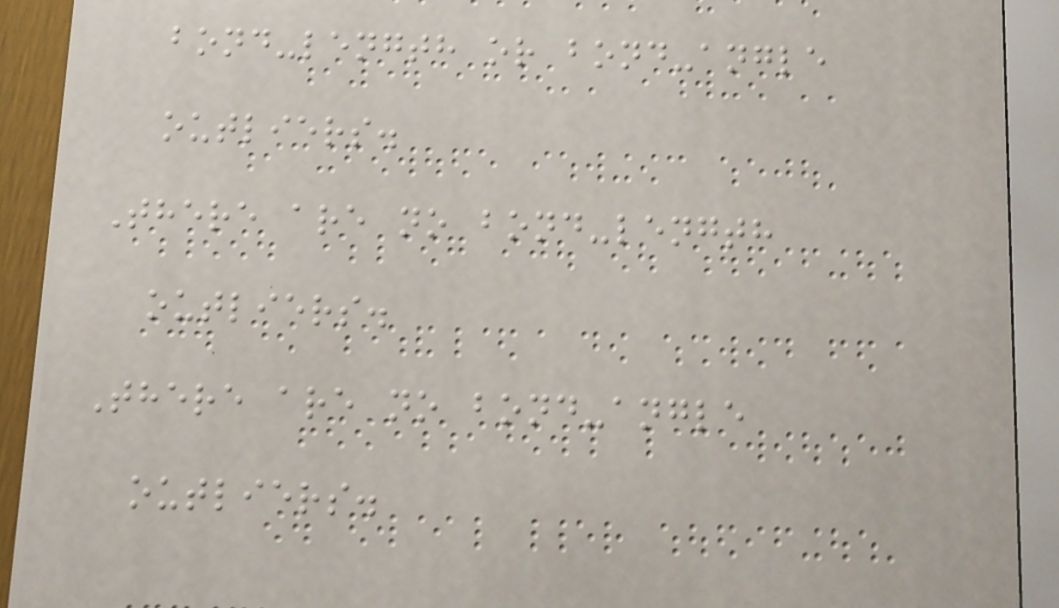bond-length or bond-angle
outliers.
There are no bond-length
outliers.
There are no bond-angle
outliers.
